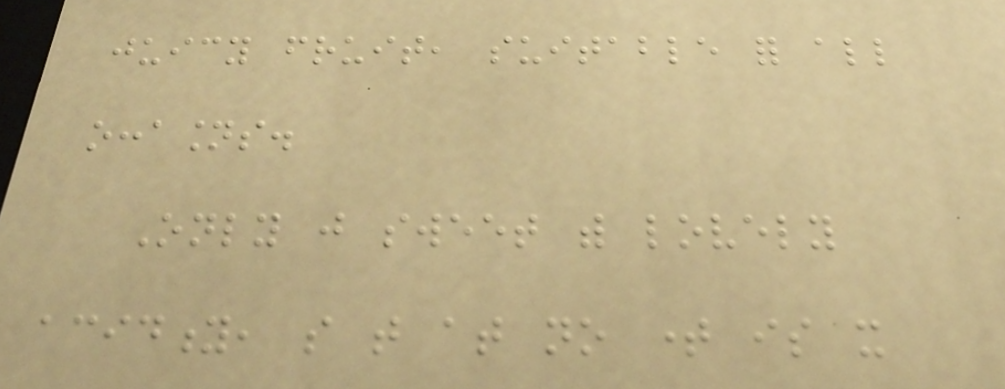juicy fruit, suitable for all
occasions.
Only just sweet with lovely
acidity, so that at no time is it
